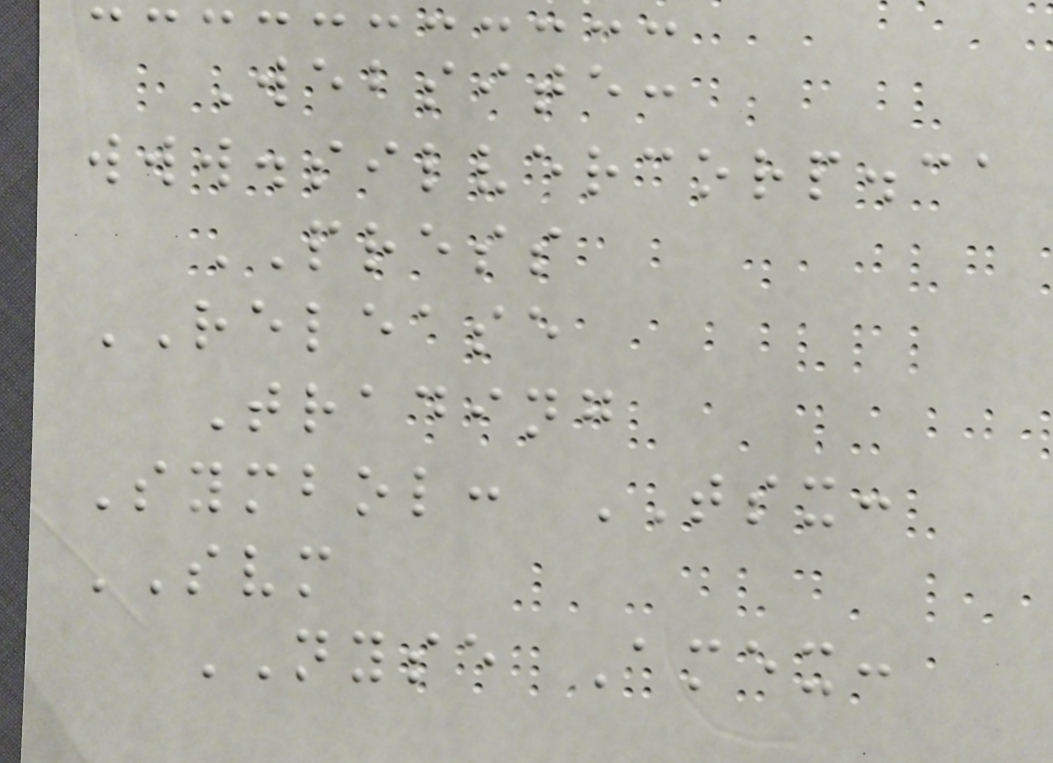Website:
www.silvercorp.ca
PRESS
RELEASE
Trading
Symbol: TSX:
SVM
NYSE Amex:
